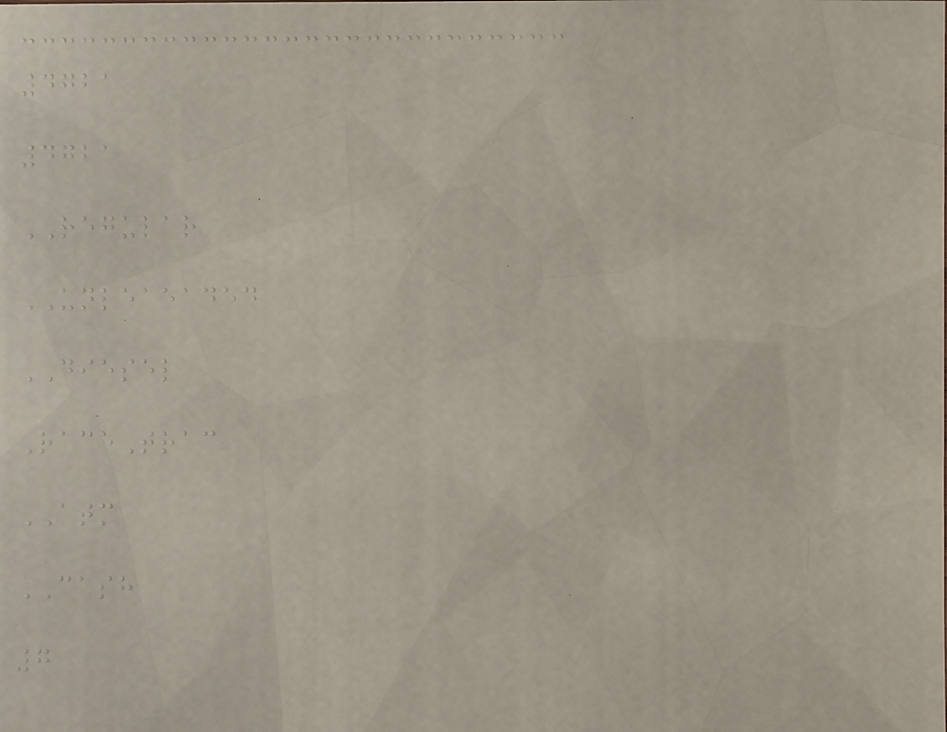4721
4721
REGULAR
UNLEAEADED
DIESEL
RaceTrac
ATM
CASH
7
